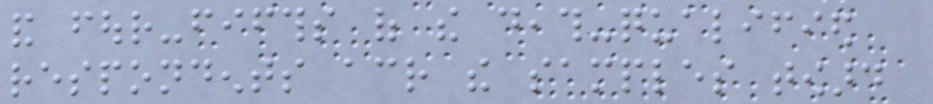and four-fifths of the death-qualified
respondents across the samples toward
